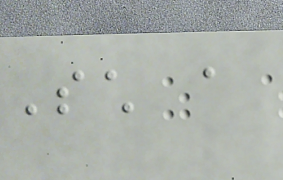Such a
